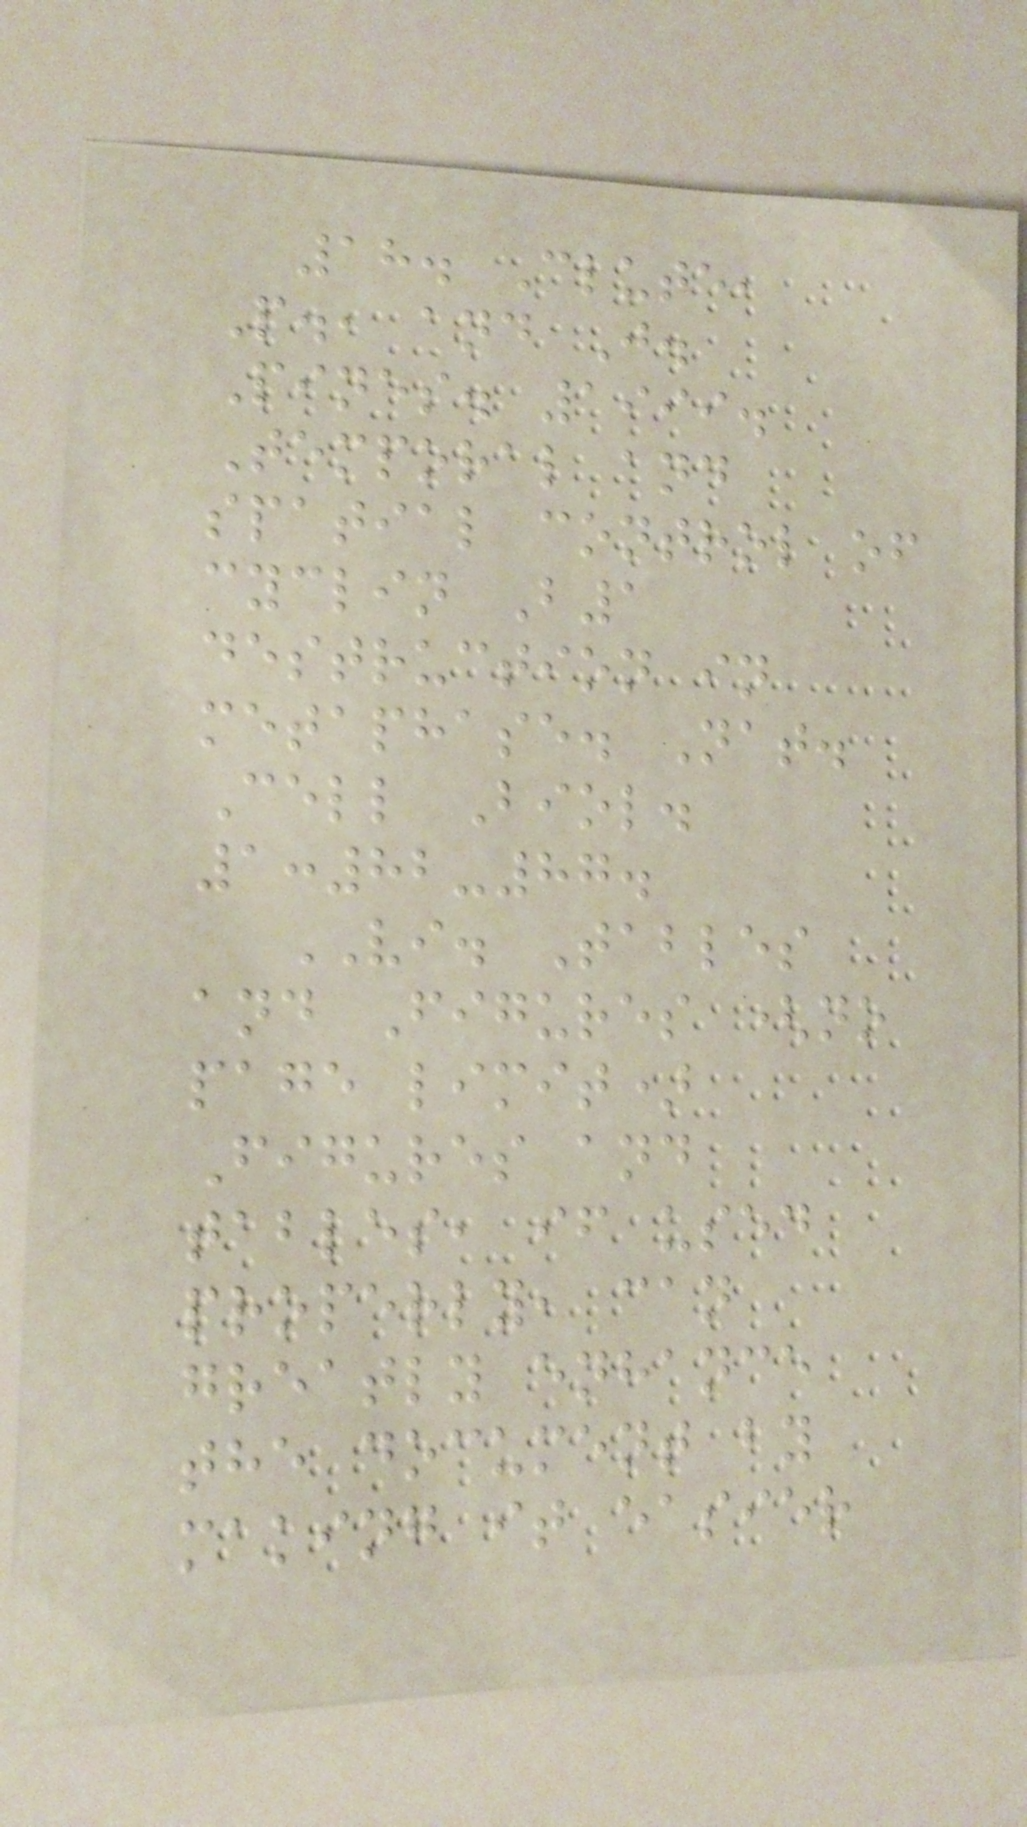18. Clute,
P., and J.
Pines. 1999.
Temporal and
spatial control of
cyclin B1
destruction in
metaphase. Nat.
Cell Biol.
1:82-87.
VI. Tables
and Figures (no
page limit)
Figures and
tables, if used
properly, can
greatly enhance
the document by
making it easier
